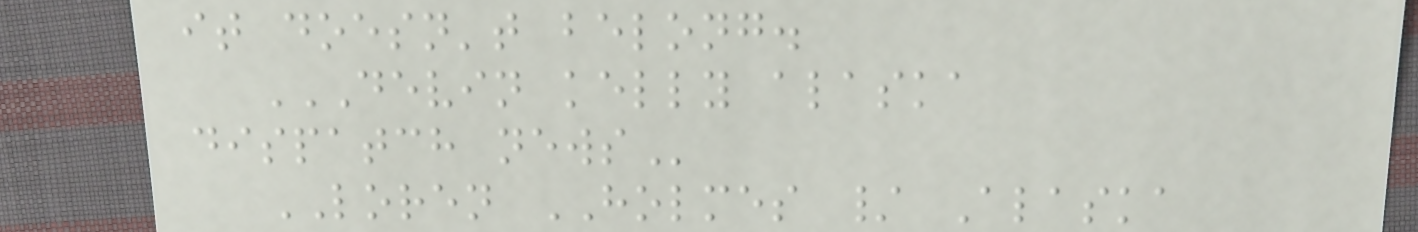it doesn't belong.
DEVIN KELLY ALASKA
DISPATCH NEWS
LOREN HOLMES / Alaska
